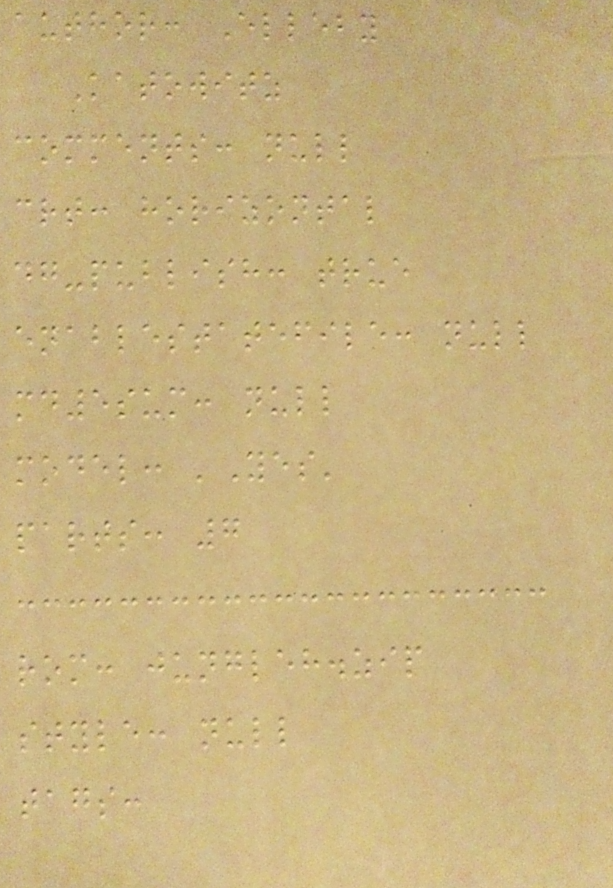author: Elleby
Katowitz
comments: null
crt: horizontal
dg-publish: true
enablestatefile: null
md5sum: null
model: 'Yes'
parts: 7
rom: jungleh.zip
style: null
tags:
